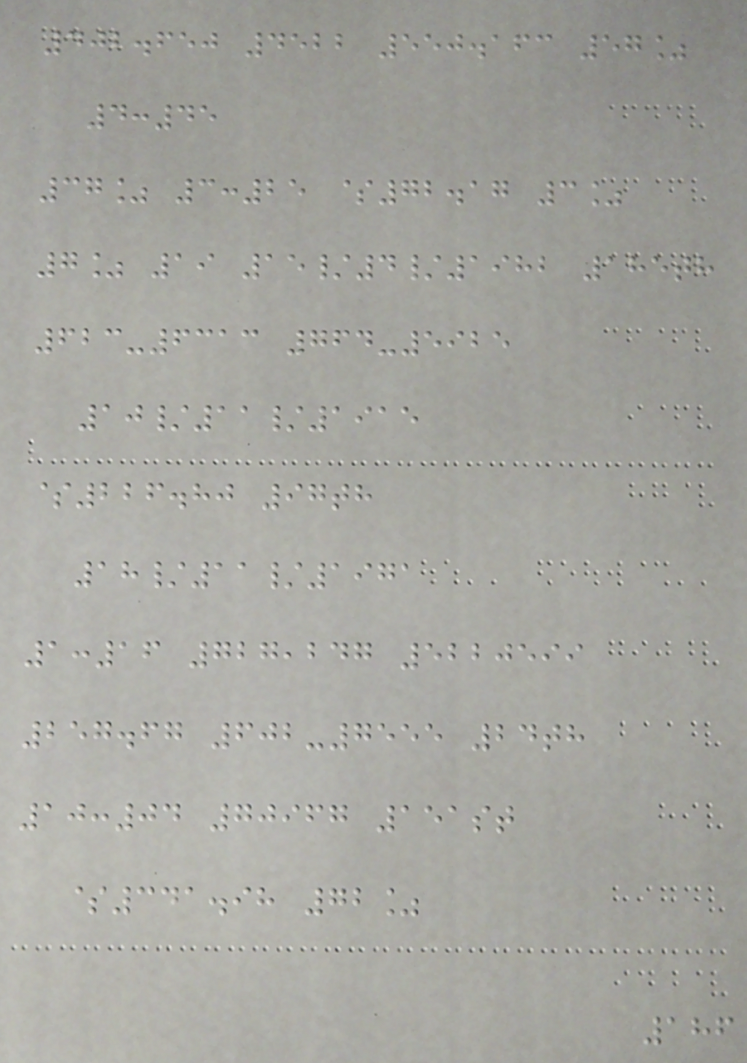402.650 4522 550.163 57%
4:45
37% 3:25 $72.17 3%
7% 19 15/4/1982 185th
623-6313 764-5925
10/11/1915
$226.80 97th
18/11/1971
1:16 727,247 5220599
257.67 602-7555 24th
10:04 70967 151st
$341.98 72%
186
